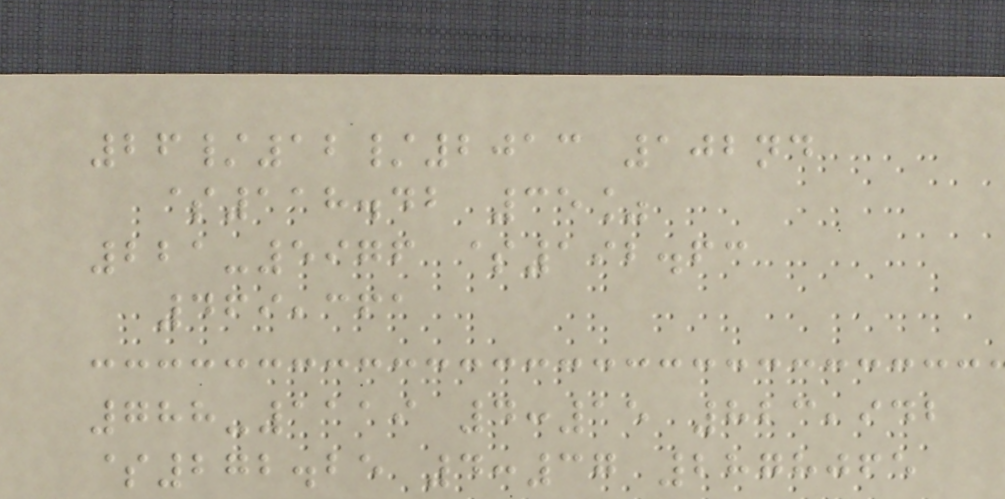26/12/2013 102nd
$118.42 35%
221-5976 $192.63
469,361
788-1119 4:15 823,942
$272.25 4:37 2878065
